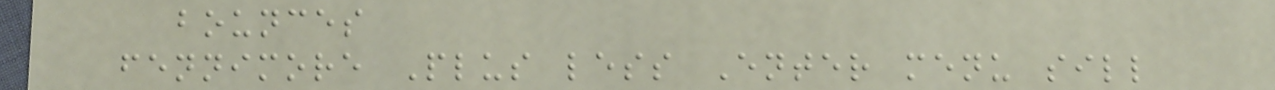bounces
fennimore Plus less Enter menu sill
